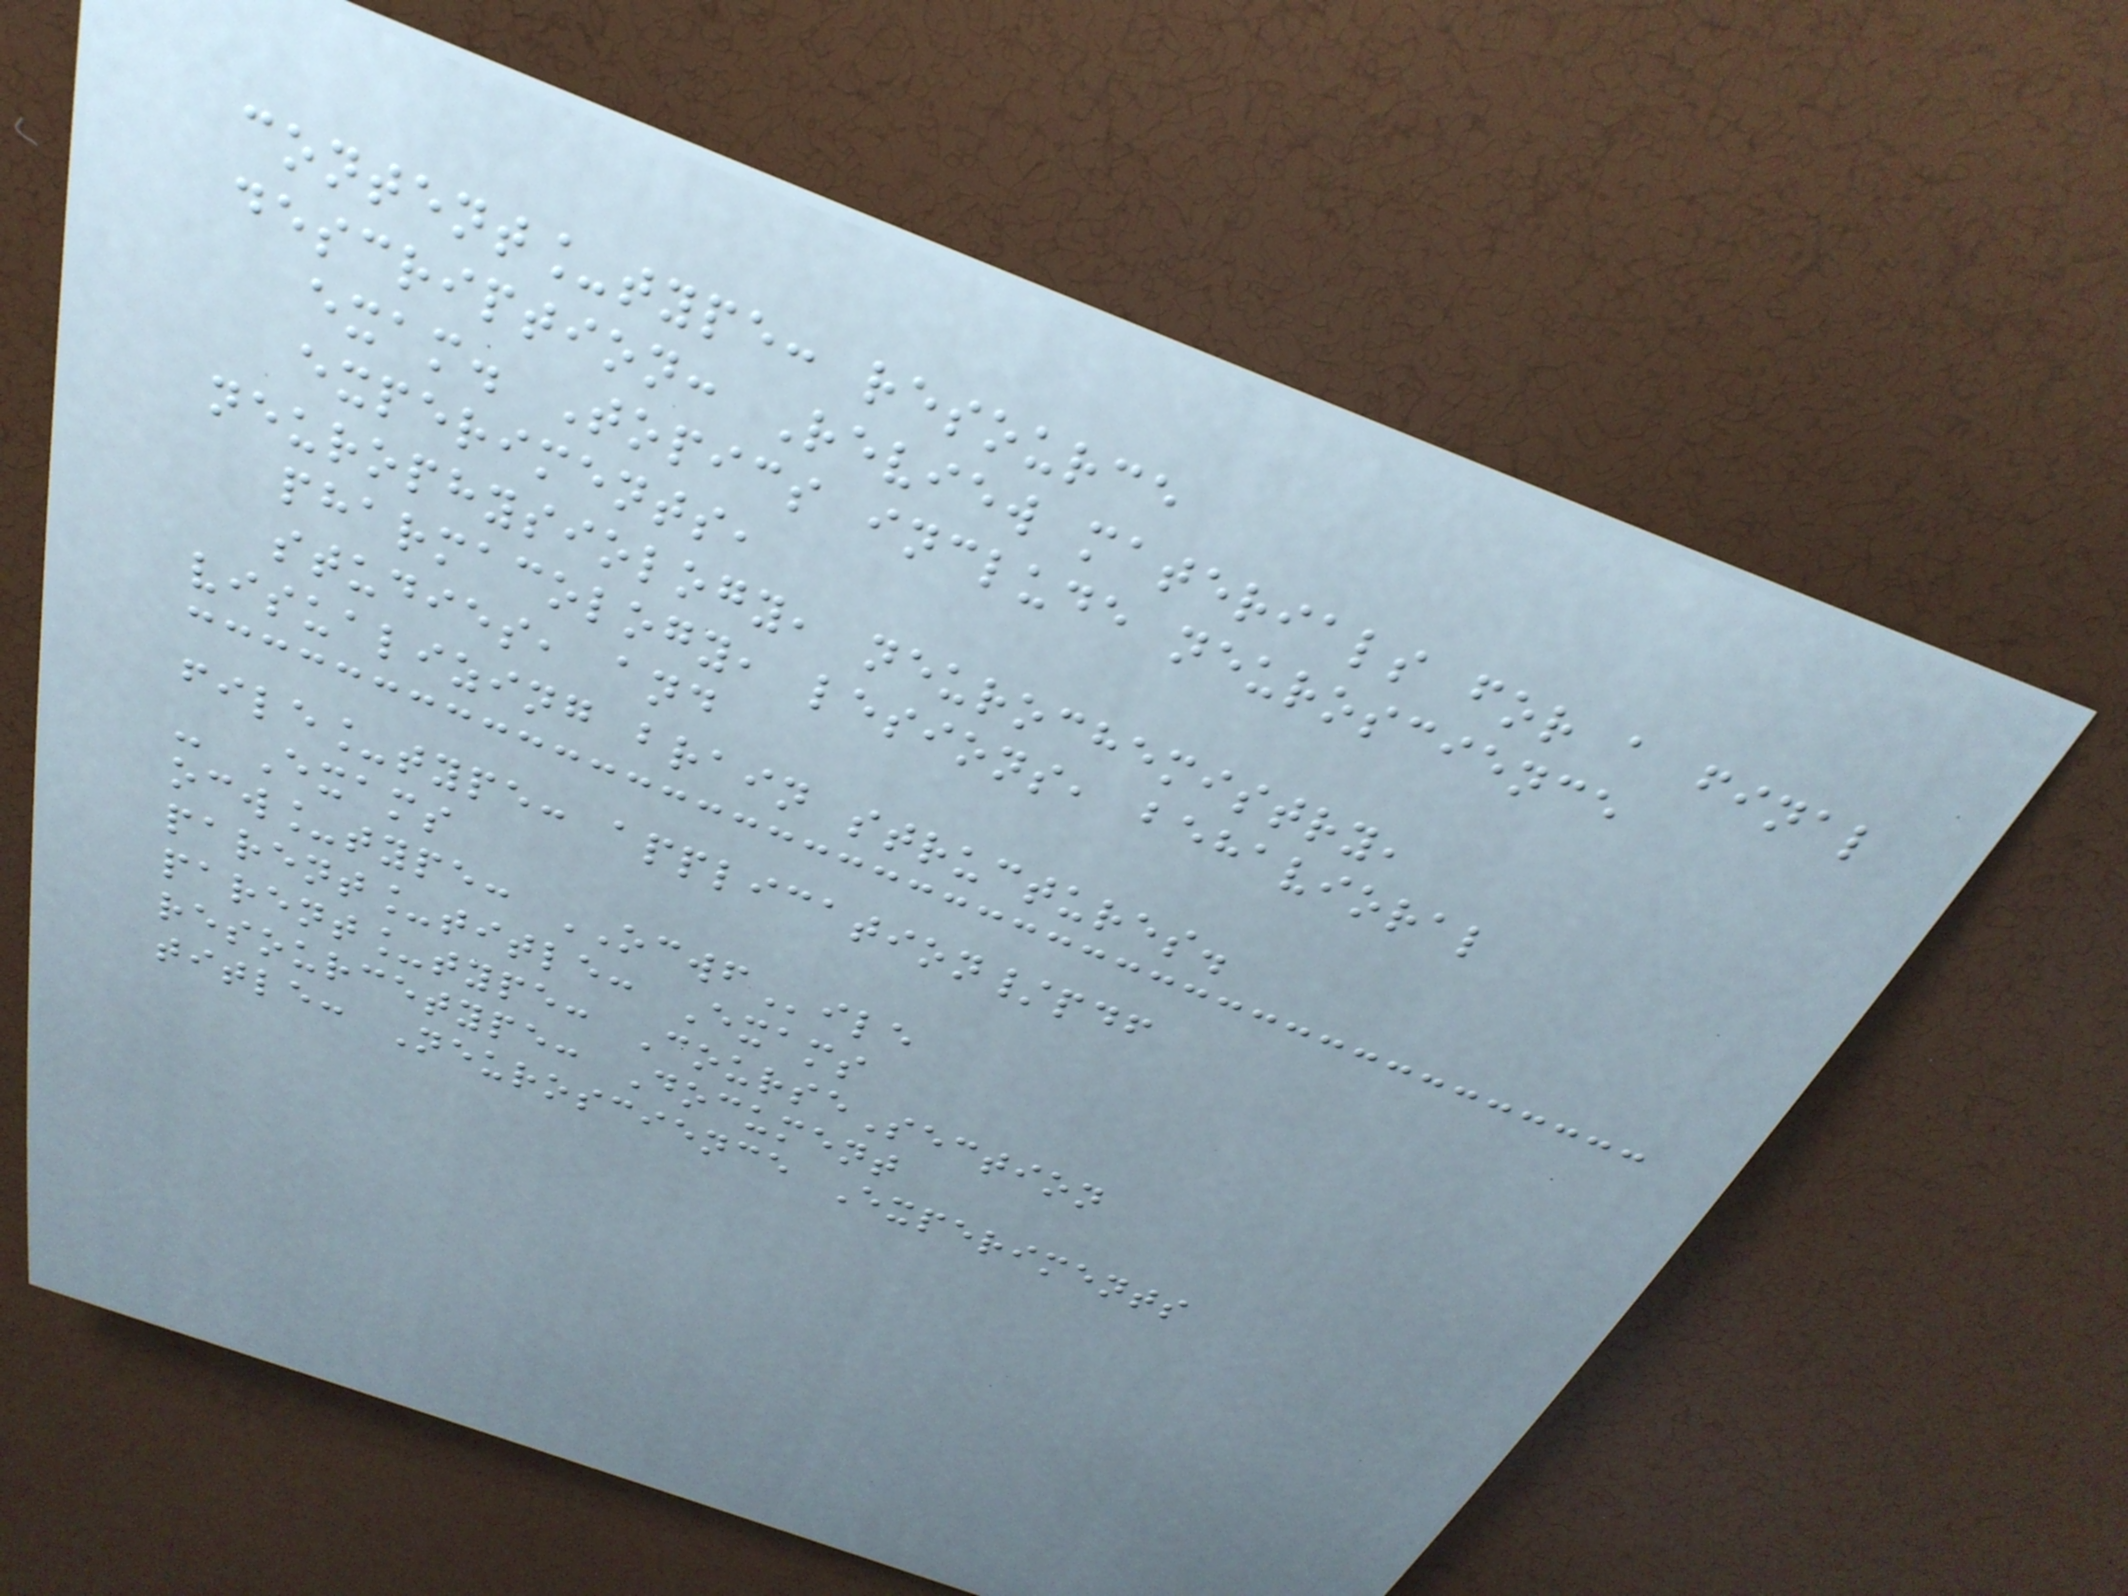content_type: resource
description: Review materials for a final
exam. Topics include neuroscience
experiments,
neurophysiology, neurochemistry,
pharmacology, lesions, behavioral
studies, and
visualizing brain structures.
file_type: application/pdf
- Exams
ocw_type: OCWFile
parent_title: Exams
parent_type: CourseSection
resourcetype: Document
title: Neuroscience Experiments
